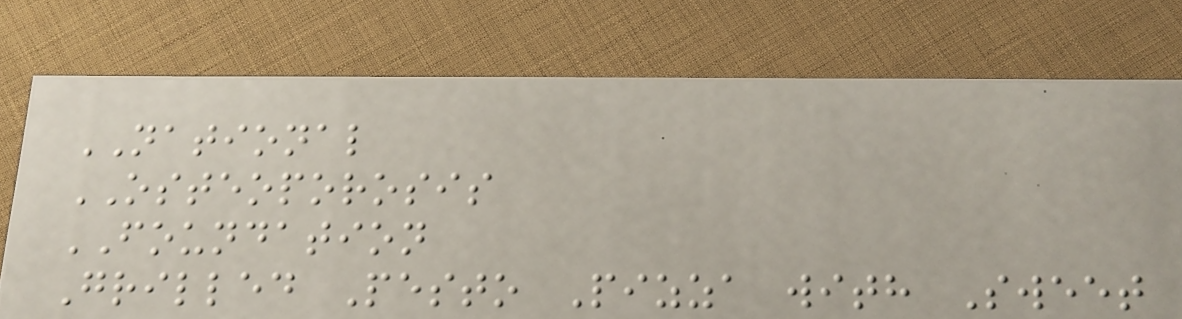NATIONAL
OSTEOPOROSIS
FOUNDATION
Grilled Pesto Pizza with Sweet
